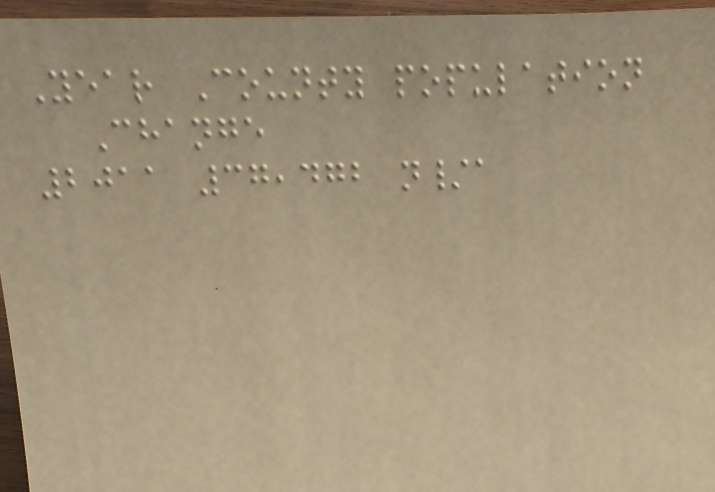Year County population
Change
2011 37,472 n/a
